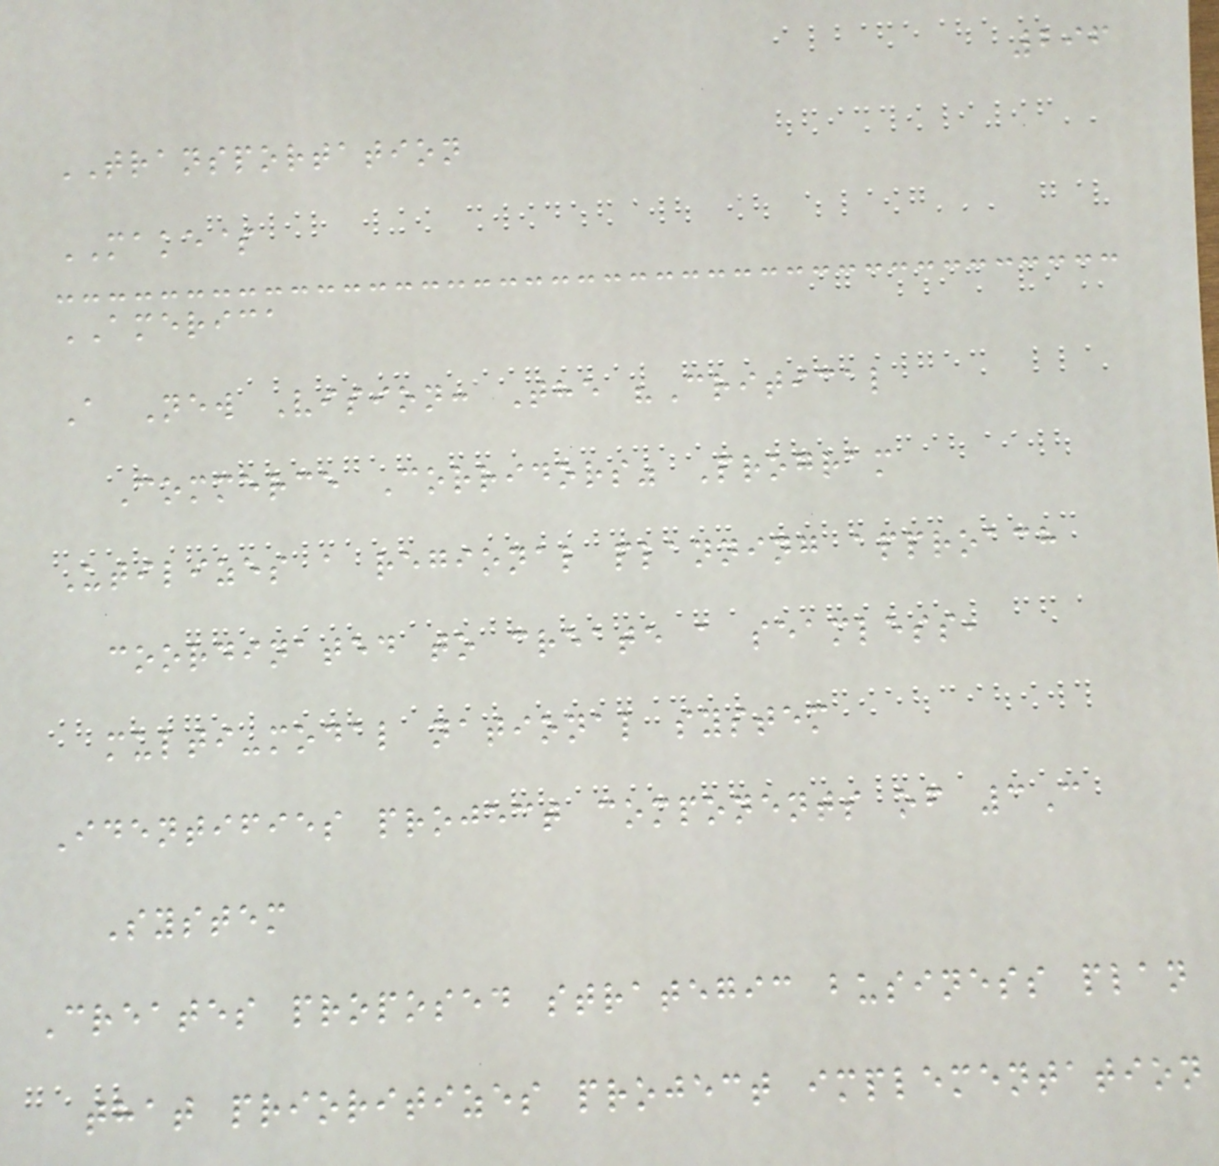296
TRANSPORTATION
MAKE$
AMERICA
A New Vision: The "Critical
Commerce Corridors" Program
Utilizes a regional planning approach
coordinated to create a seamless,
multi-modal national system
Identifies project components of 3C
System
Creates proposed strategic business plan
that prioritizes project implementation
